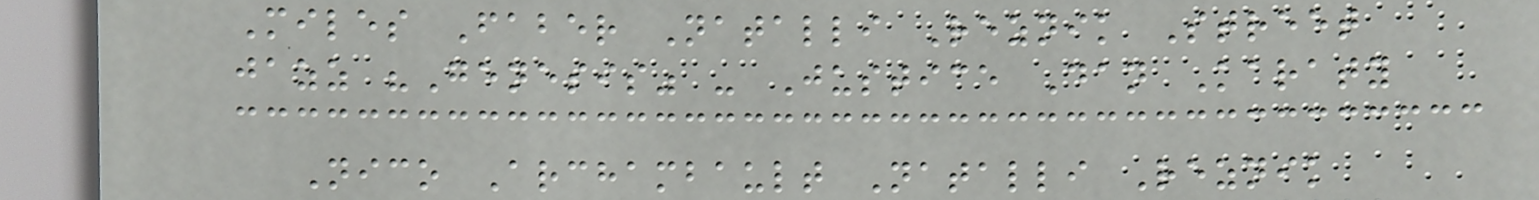Miles Faber Natalli Reznik Street
jazz "Genesis" - Justice Dan Karaty
Nico Archambault Natalli Reznik
